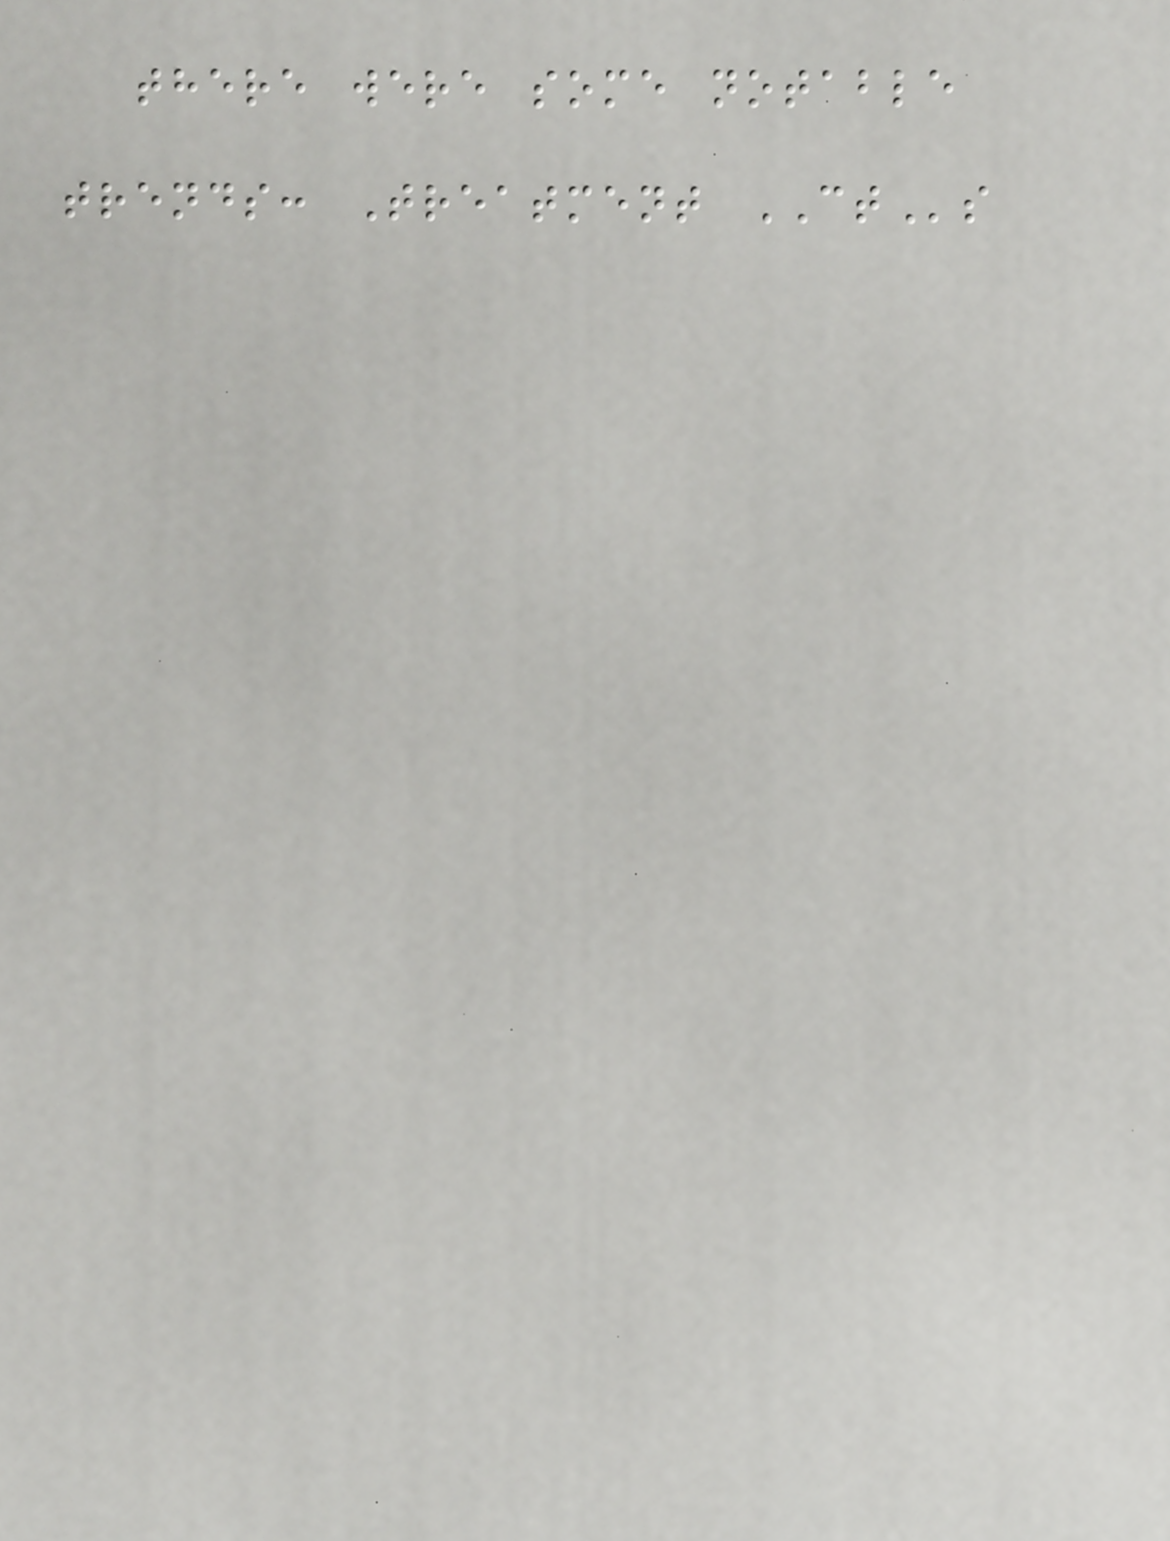there were some notable
trends: Treatment CTs
